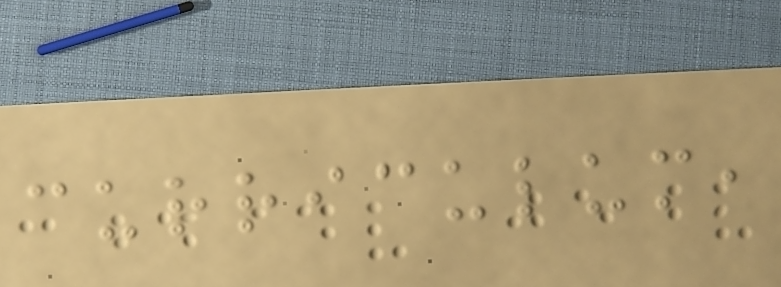curriculum,
